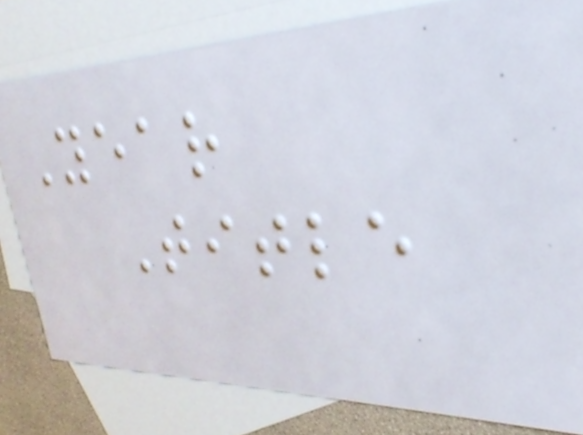Year
Title
